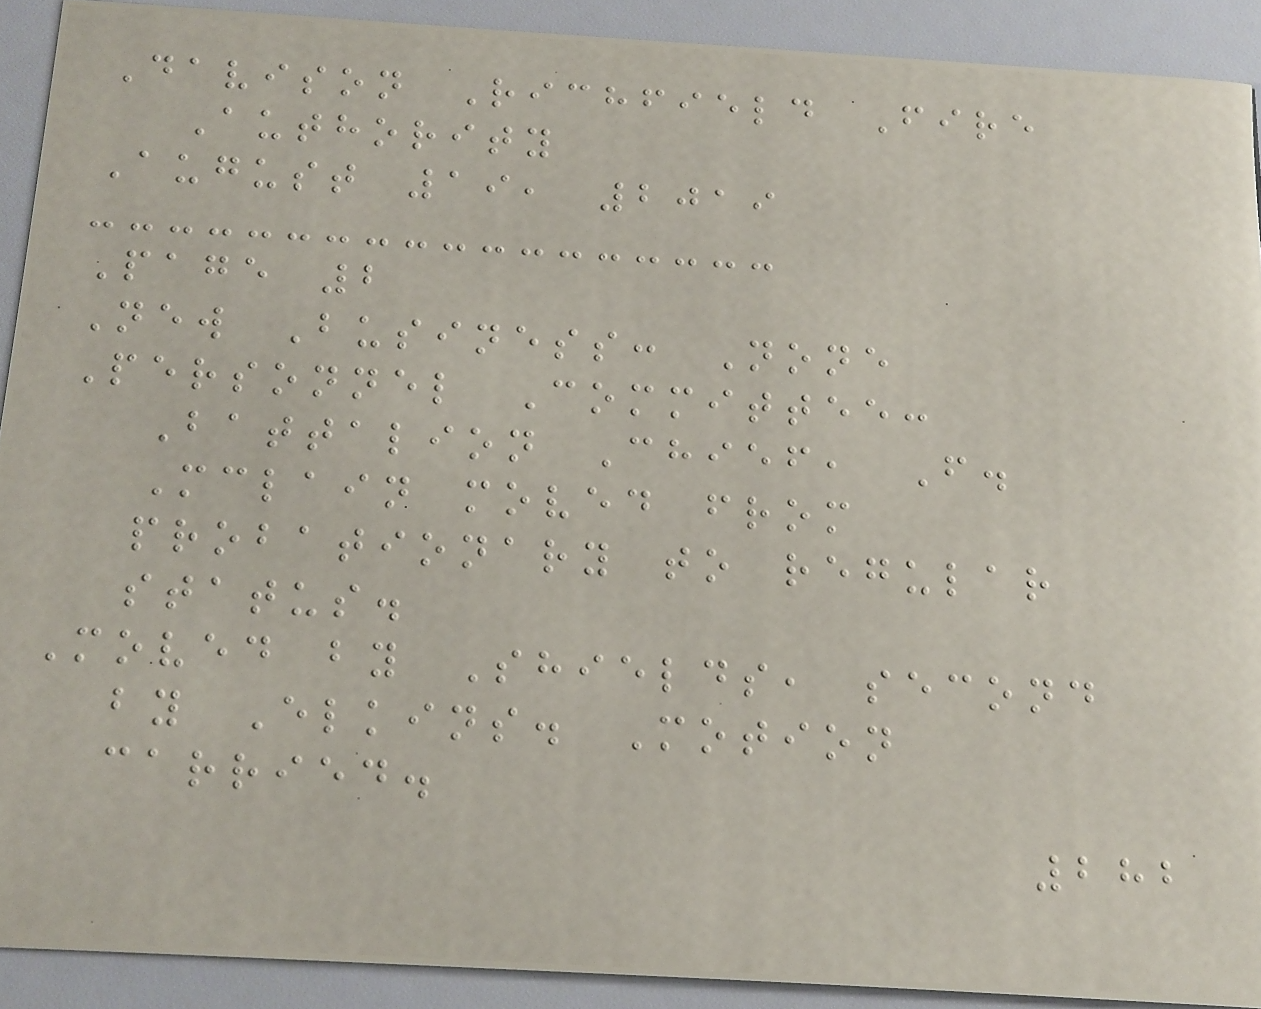Davison Richfield Fire
Authority
August 19, 2019
Page 2
New Business: None
Personnel Committee:
Battalion Chief, F.
Mclain moved from
probationary to regular
status.
Moved by Shields, second
by Elkins. Motion
carried.
282
